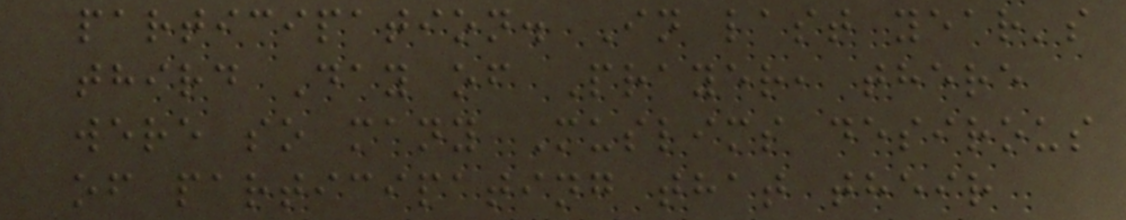participation. In last year's
third Day of Prayer, there
were so many Muslims desirous
of participating that their
